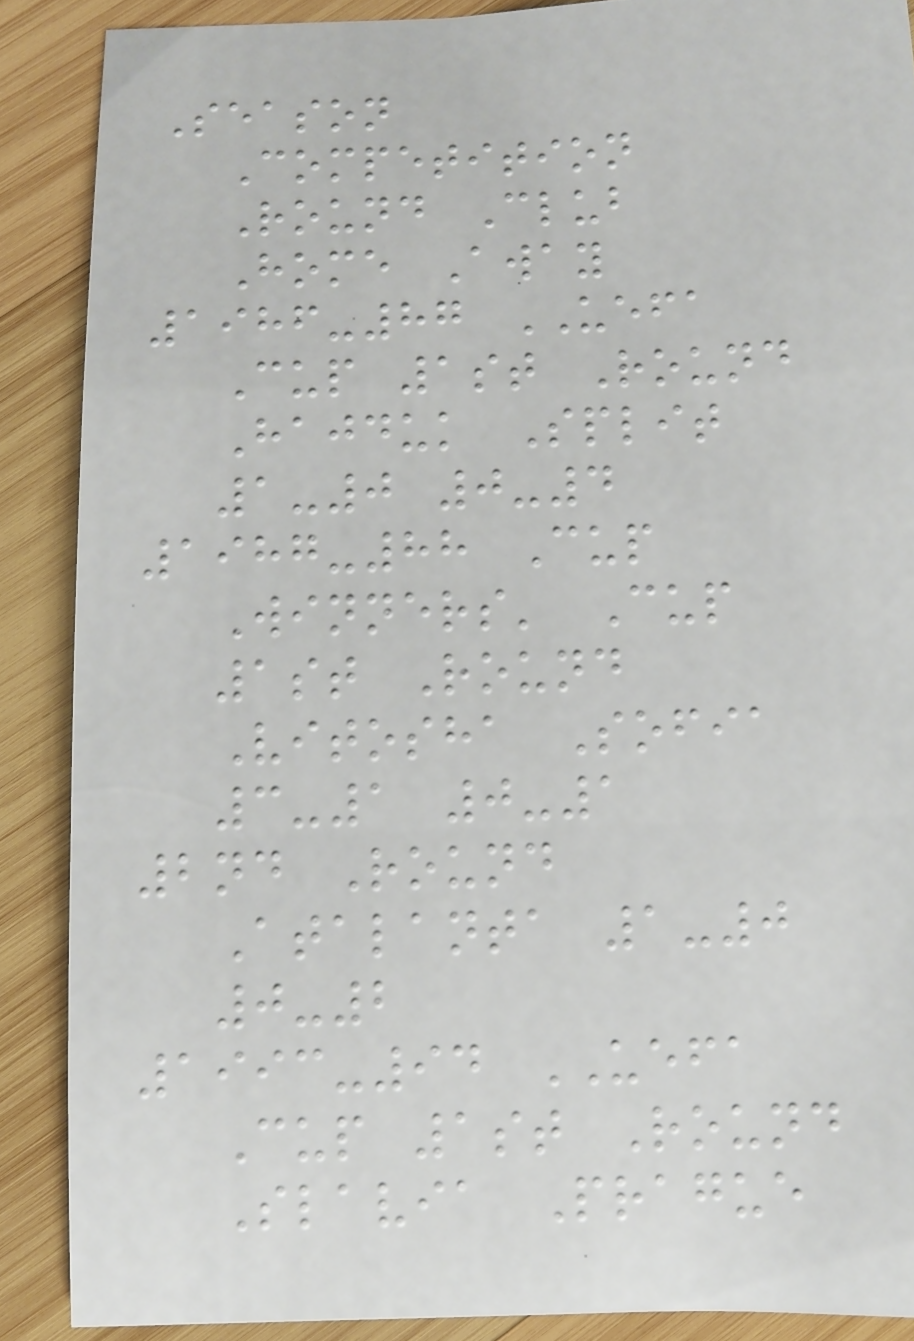Season
Competition
Round Club
Home Away
1986-87 UEFA
Cup 1st Round
Hajduk Split
1-0 0-4
1987-88 Cup
Winners' Cup
1st Round
Vitosha Sofia
3-1 0-1
2nd Round
Atalanta 1-0
0-2
1993-94 UEFA
Cup 1st Round
Slavia Prague
